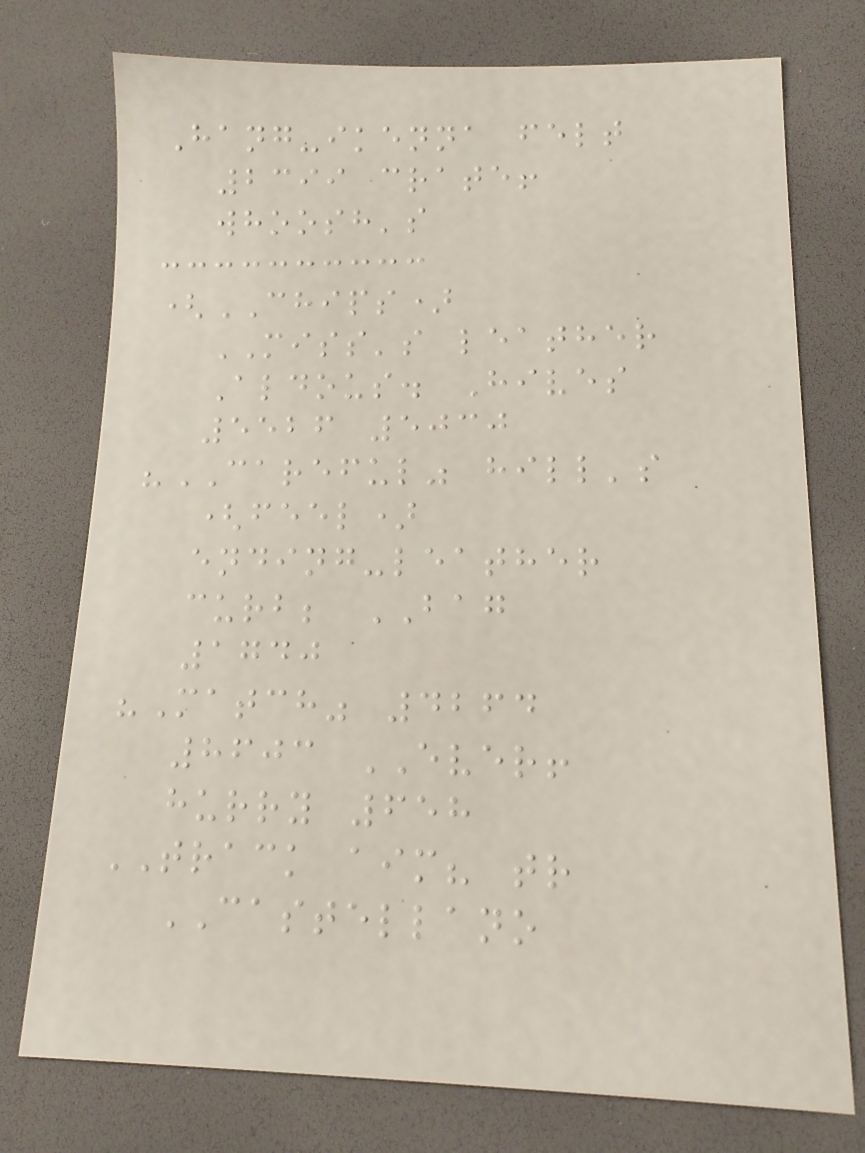Hang-ikenna felt
2399 crate!
whoosh's
(CHIPS)
MISS's leather
Aldous. Hives
5526 5030
"CAREFUL" hill's
(feel)
ending-leather
curb; BAG
1740
"Match" 4264
8603 EVER!
hurry 658
TRACK aim? tr
CASTELLANO
